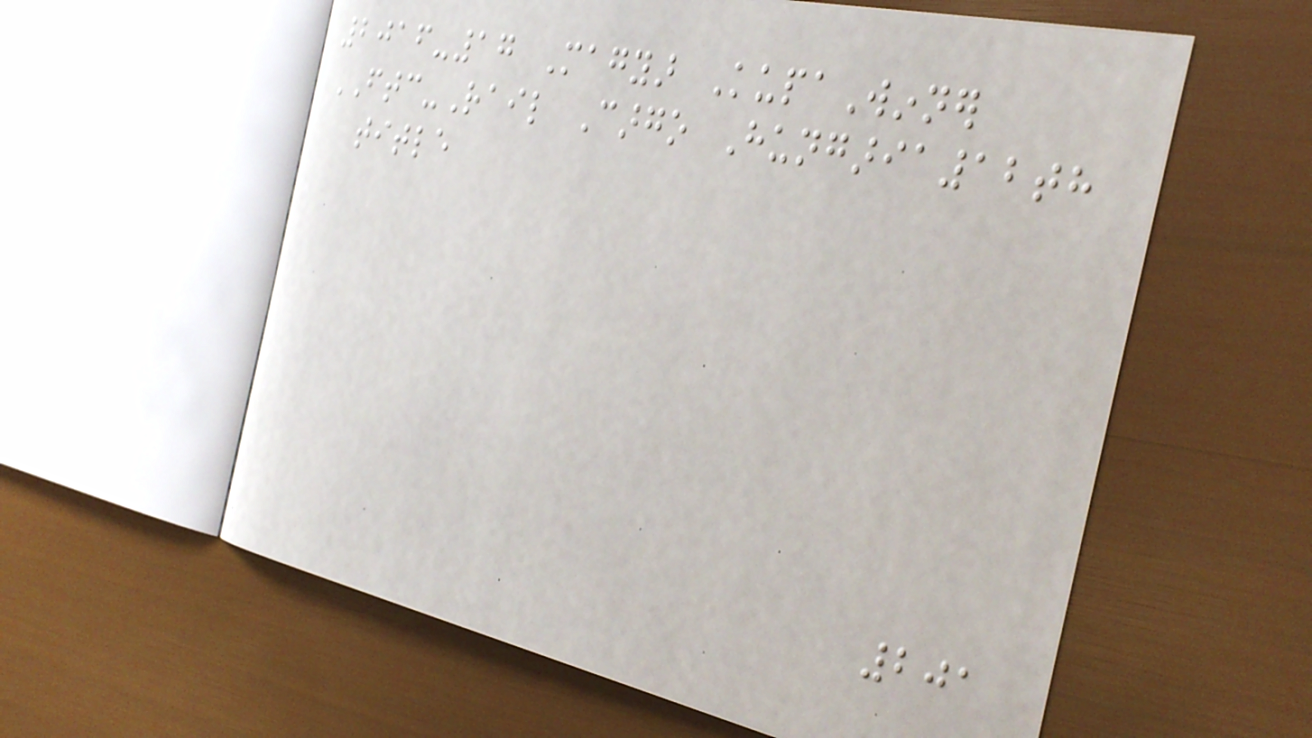2016-17 Magyar KupaWinner
FTC-Rail Cargo Hungaria12th
title
201
